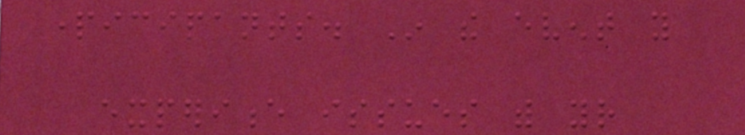participants. In the event you
experience issues with your
